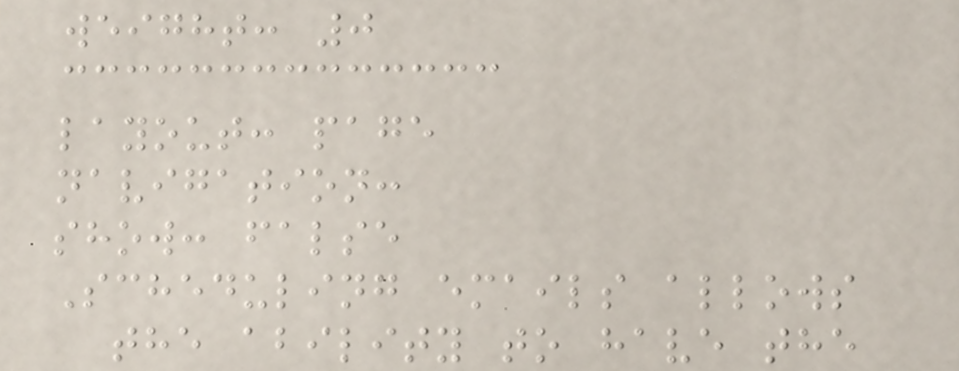weight: 0
layout: page
navigation:
show: false
Scheduling emails allows
the ability to have the
